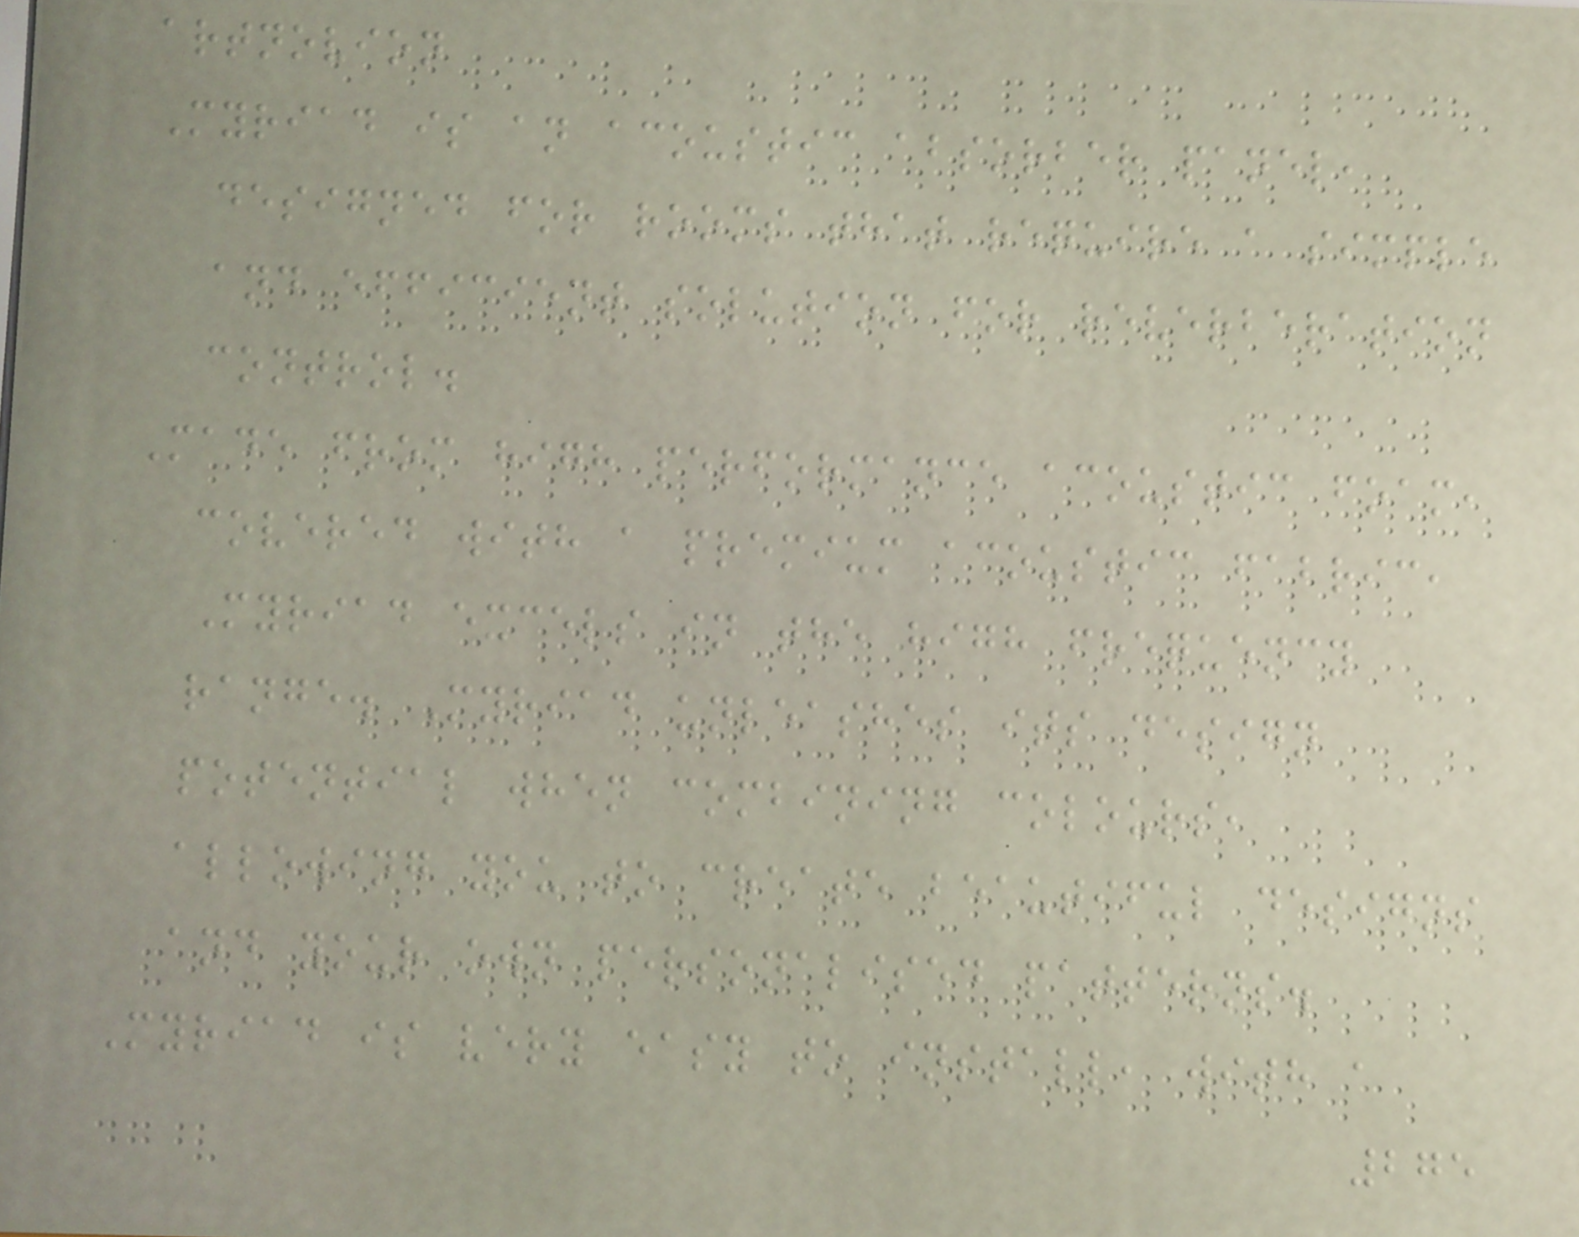artnovion
Myriad is an acoustic absorber panel,
designed for rooms that require a simple
and efficient solution for reverberation
control.
Made from high performance acoustic foam,
covered with a premium acoustic fabric,
Myriad excels in the high frequency
range. Myriad unleashes its design
potential when combining colours,
allowing you to create beautiful designs
and your own personalised patterns.
Myriad is very easy to install, with a
275
